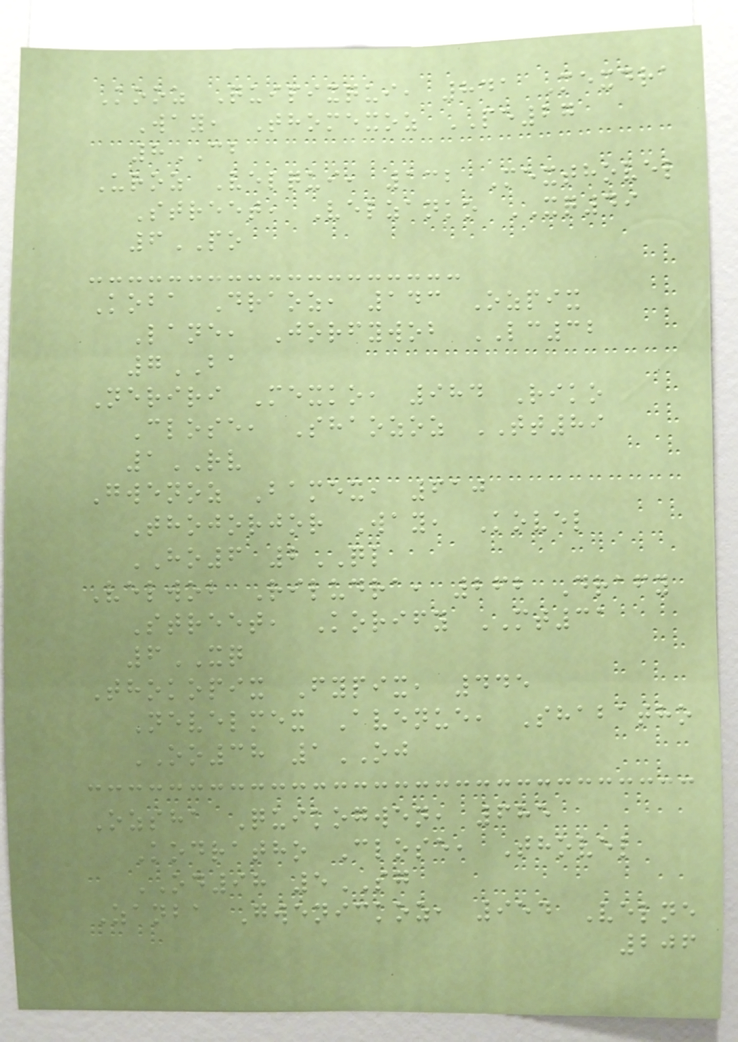Kooz Quipixqui, 841 Mexdra
Way, Thomexoz PE27
8CB
Uroz Velqui, 132 Mexthovel
Street, Velzanko XQ49
6PO
Koba Draoz, 143 Ozpix
Lane, Jorfywob LC32
7BA
Neriri Mexko, 984 Riko
Close, Shaozoz TT89
1RV
Gwenoz Bamex, 610
Thojorjor Way, Kovel
HO6 2QL
Velwob Riludra, 262 Drafy
Street, Korify MT31
6XQ
Thokopix Fypix, 445
Nevelmex Avenue, Shabatho
OO38 1OJ
Ozsha Quikogwen, 685
Kodratho Close, Thovel
OD98 5SG
Zanba Gwenickoz, 954 Velne
206
